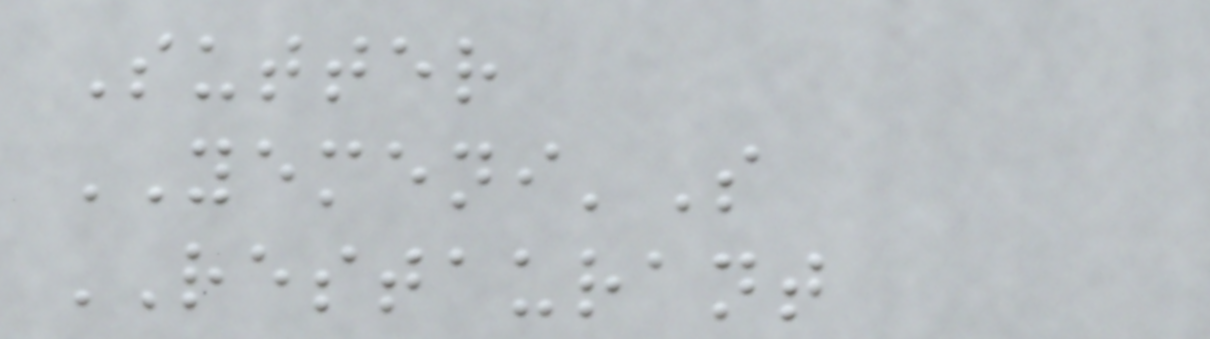Sutter
YEMENI'S
RESTAURANT
